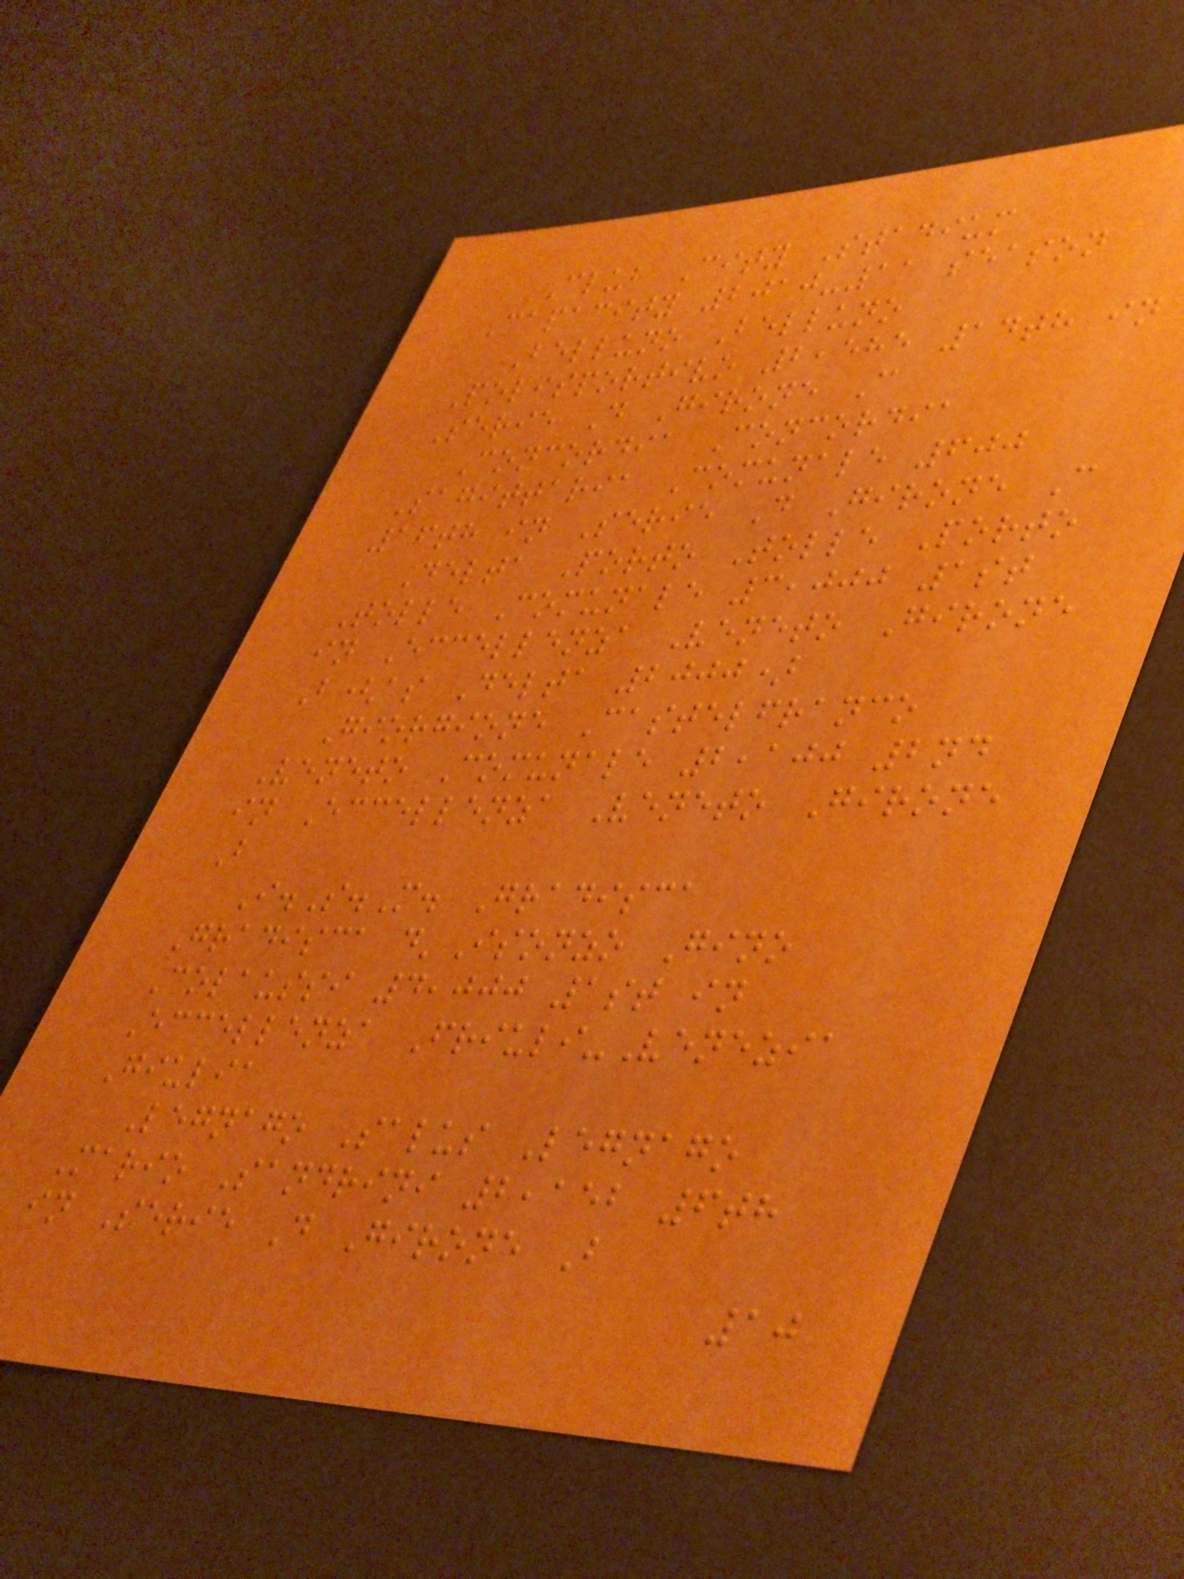Club City Stadium
Capacity 2010-11 season
Belluno Belluno
Polisportivo 2,585 14th in
Serie D Girone C
Concordia Concordia
Sagittaria Comunale 600
16th in Serie D Girone C
Delta Porto Tolle Porto
Tolle Comunale 3,000 1st
in Eccellenza Veneto Girone
B(as Delta 2000)
Giorgione Castelfranco
Veneto Comunale 2,100 2nd
in Eccellenza Veneto Girone
B
I.S.M. Gradisca
Gradisca d'Isonzo Gino
Colaussi 4,000 1st in
Eccellenza Friuli-Venezia
Giulia
Legnago Salus Legnago
Mario Sandrini 2,152 6th
in Serie D Girone B
10
